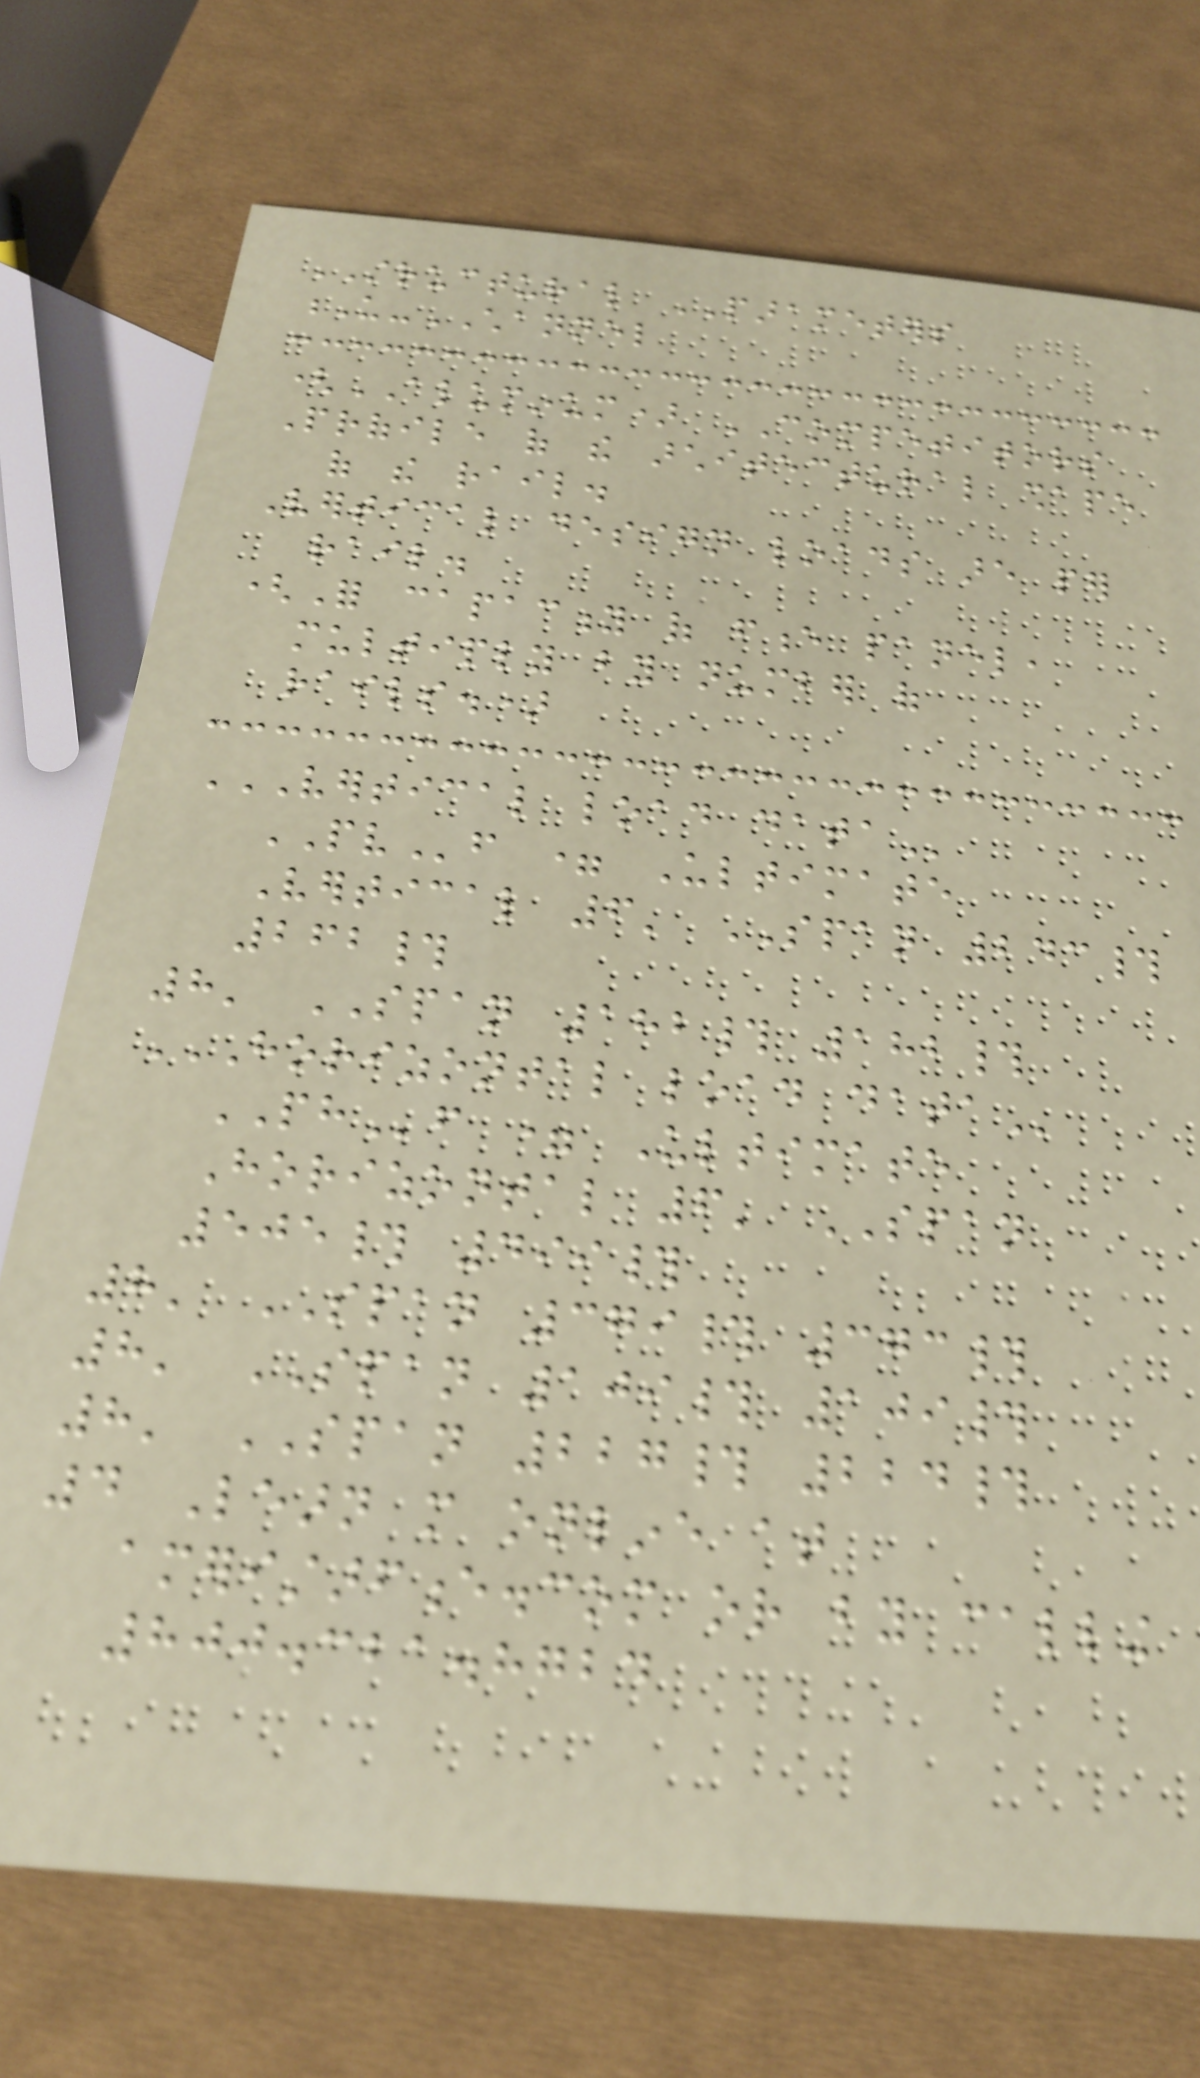STRUCTURAL PARAMETERS
U-CHANNEL
(ALUMINUM) COMPETITORS
Profile of the architectural shape
of the rail.
Vertical design loads are per
rail.
(For capacity of fence panel,
multiply by number of
rails.)
VERTICAL LOAD DATA
PVf = Ultimate
Vertical 6' SPAN 243#
262#
8' SPAN 182# 182#
HORIZONTAL LOAD DATA
PHf = Ultimate
Horizontal 6' SPAN
505# 499#
8' SPAN 379# 373#
8' SPAN 109# 109#
8' SPAN 227# 224#
4 Learn more online at
ameristarfence.com or by calling
800.321.8724
